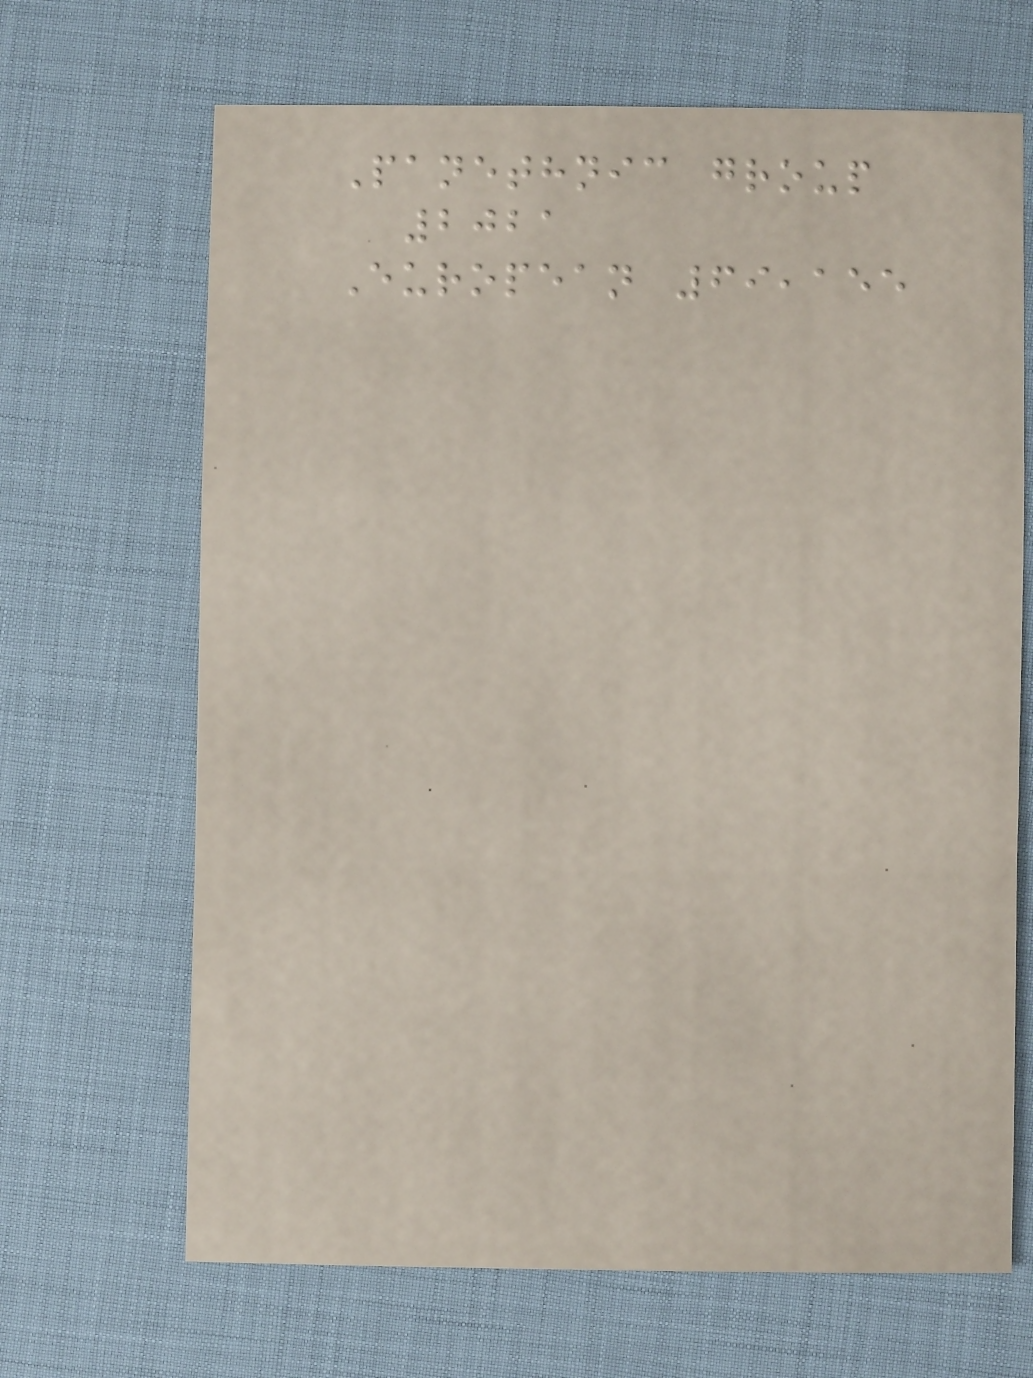Panethnic group
2021
European 69,155
